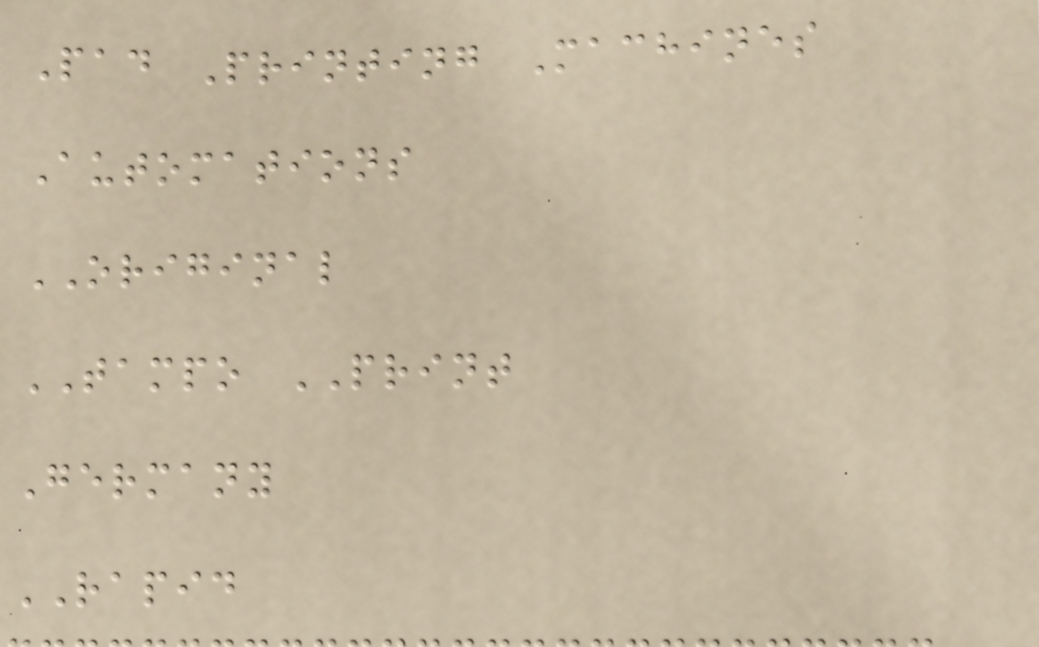Pad Printing Machines
Automations
ORIGINAL
TAMPO PRINT
Germany
RAPID
